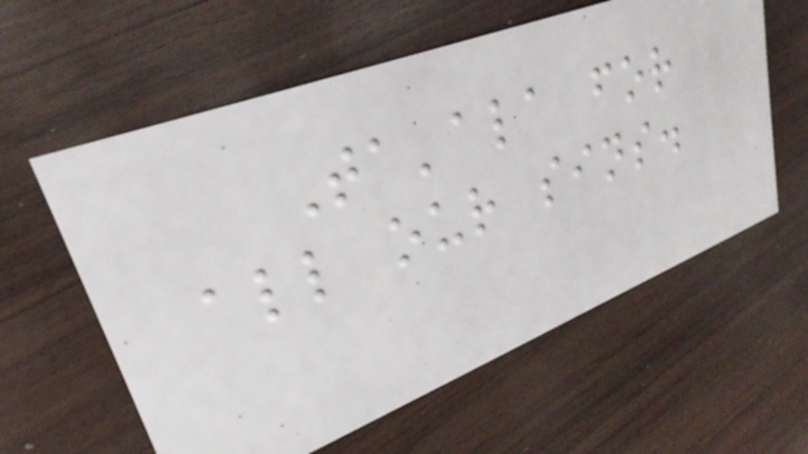Ta'ala for
all our sins.
